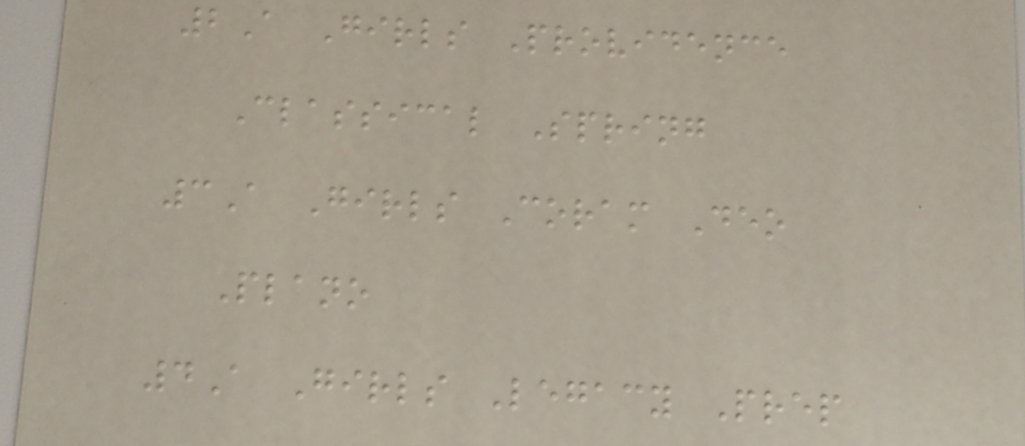2A Girls Providence
Classical Spring
3A Girls Coram Deo
Plano
4A Girls Legacy Prep
